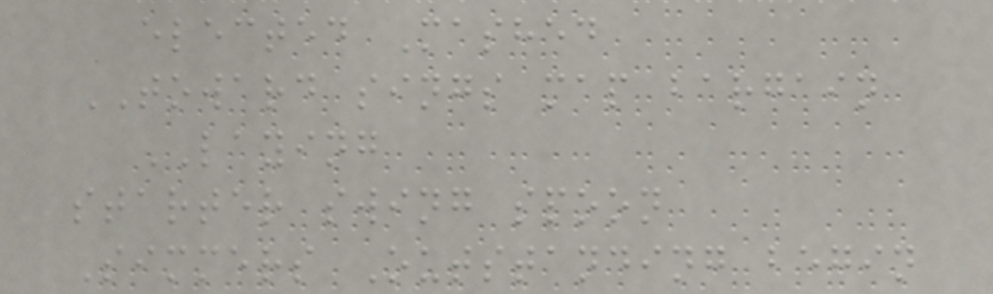elected Mashed
TOWARD sings map bargain
LAYING
starter swing spoon
Simmers Outstanding begin
